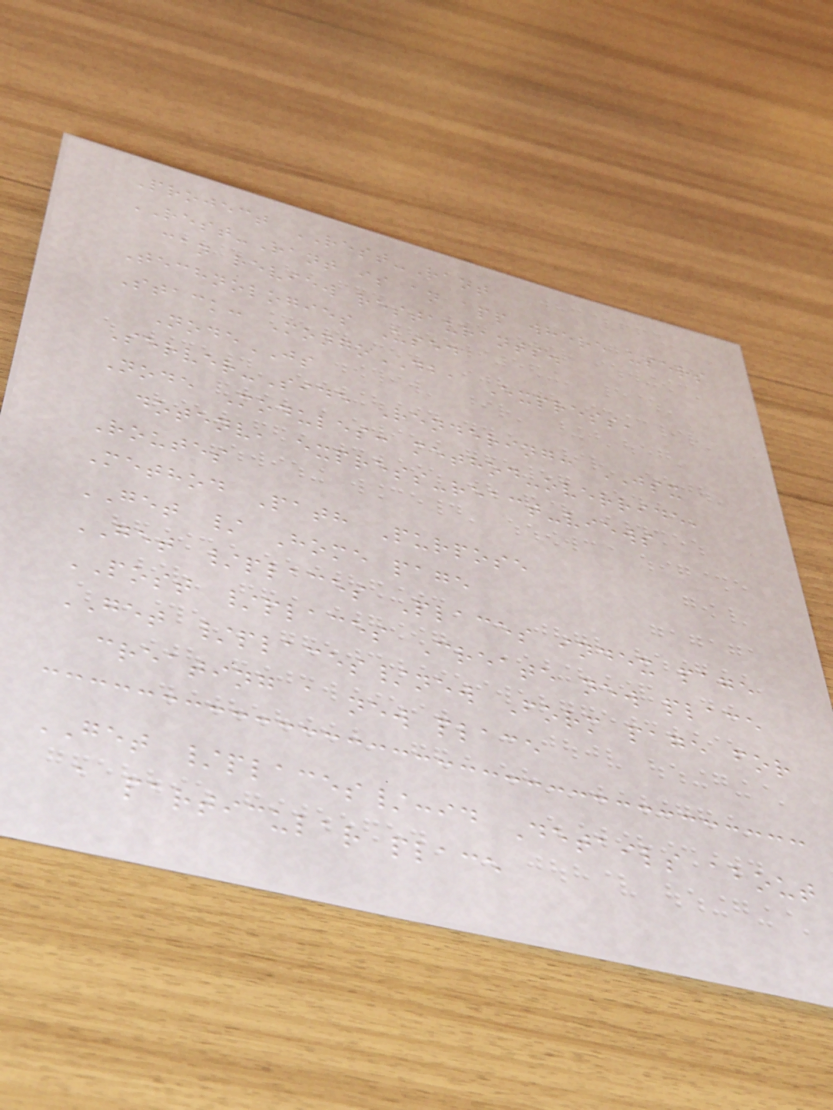Project REST-Rant
REST-Rant is an app where users
can review restaurants.
Technologies Used
Stack: MongoDB, Express,
NodeJS
Server-Side Rendering: JSX
Node Modules: method-override,
dotenv, express-react-views
Routes
Method Path Purpose
GET / Home page
GET /places Places index page
POST /places Create new place
GET /places/new Form page for
creating a new place
GET /places/:id Details about
a particular place
